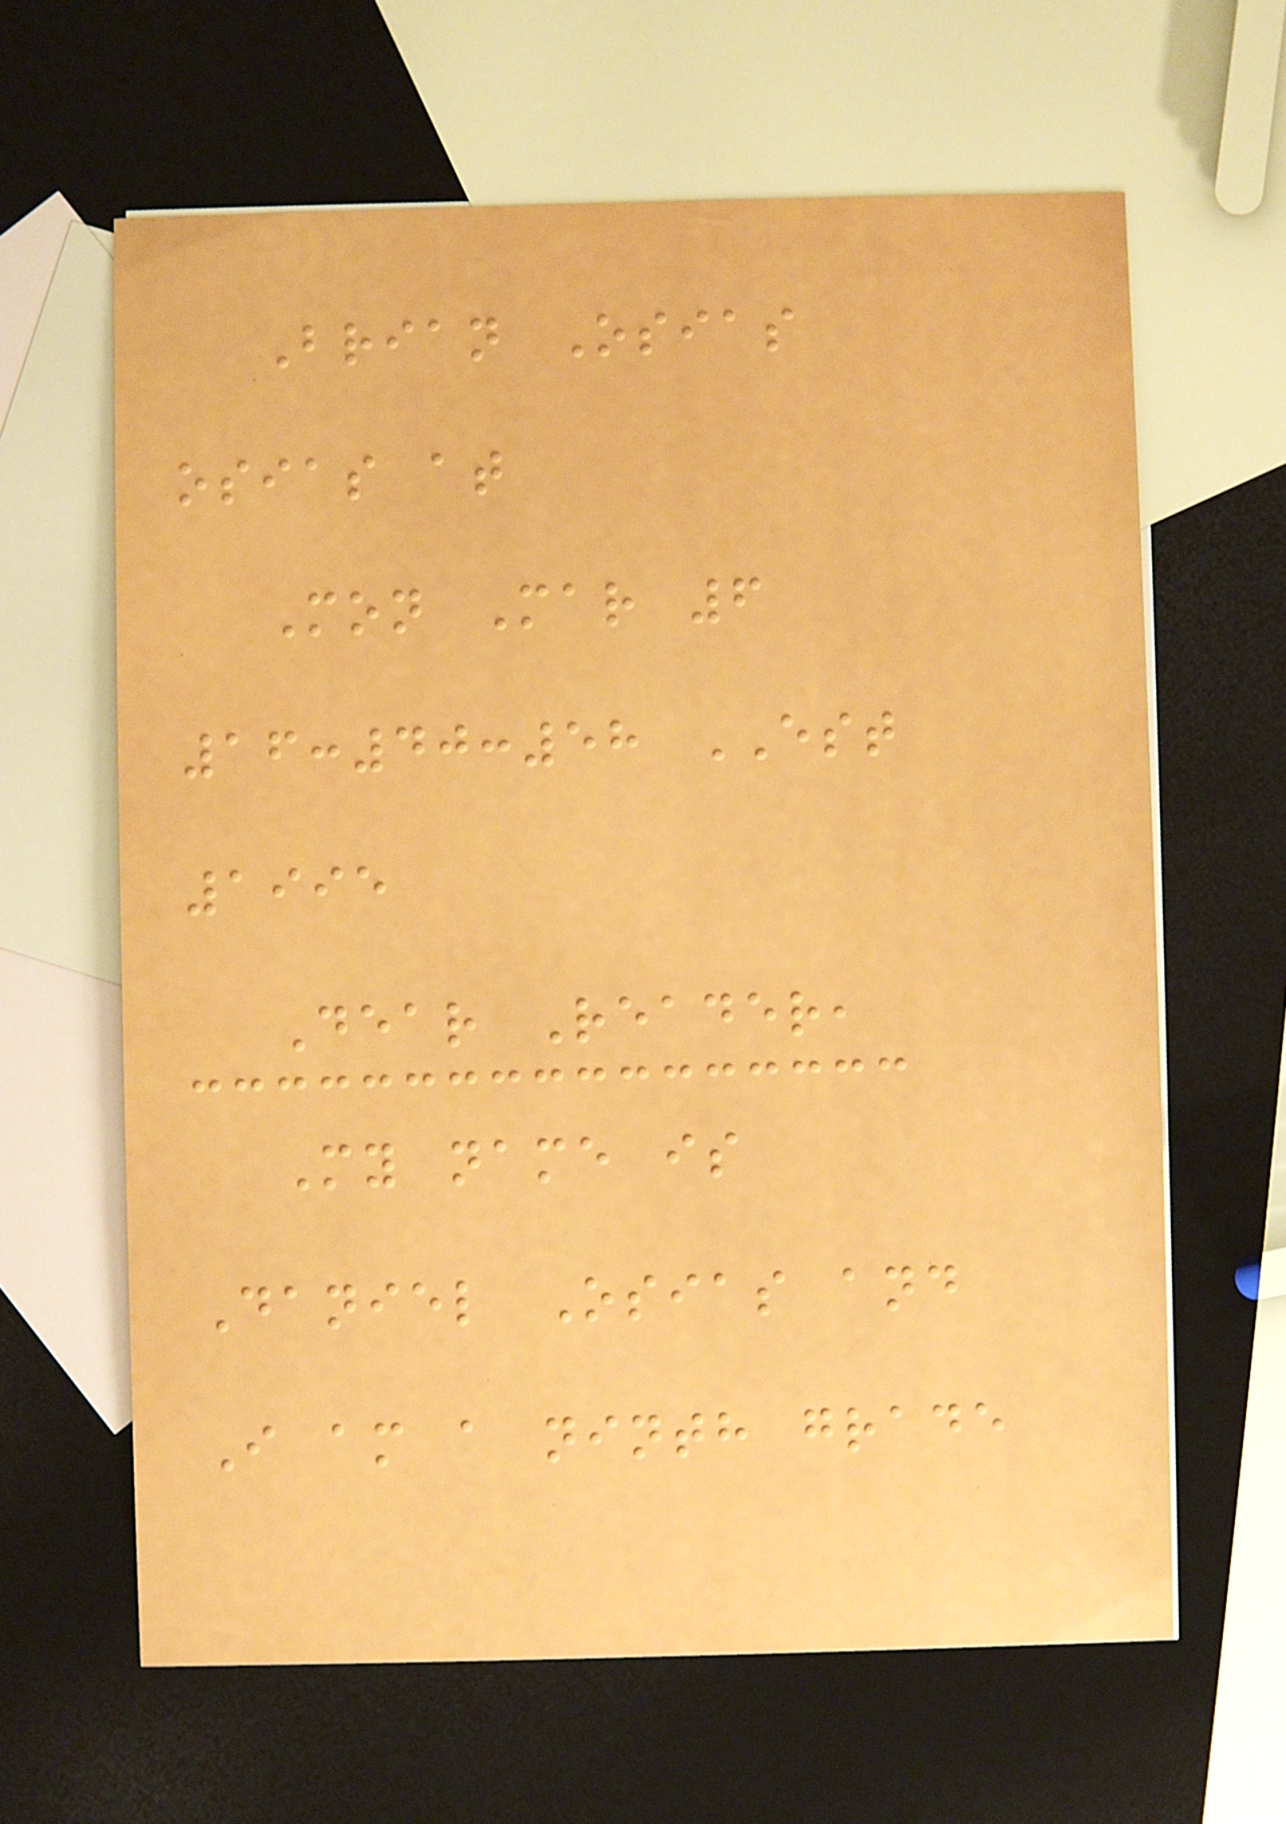Brian Osias
osias at
Mon Mar 6
16:40:58 EST
1995
Dear Reader,
My name is
Daniel Osias and
I am a ninth grade
